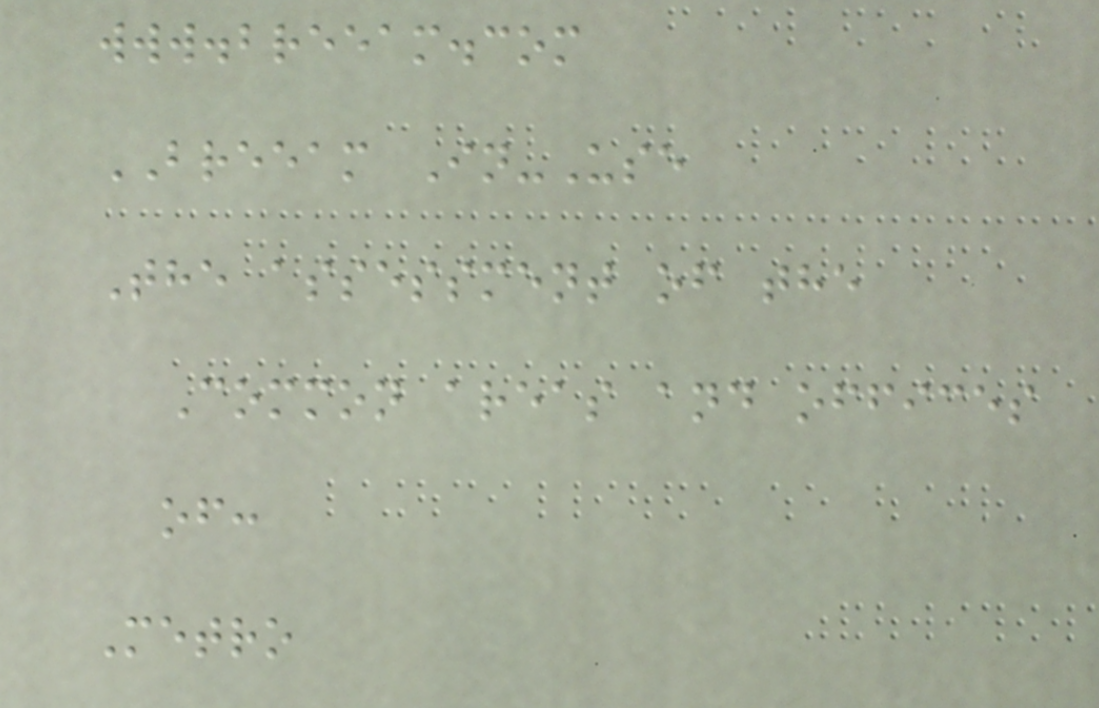www.breeam.com
BREEAM In-Use
The assessment of the
Common areas and offices
of:
Metro
